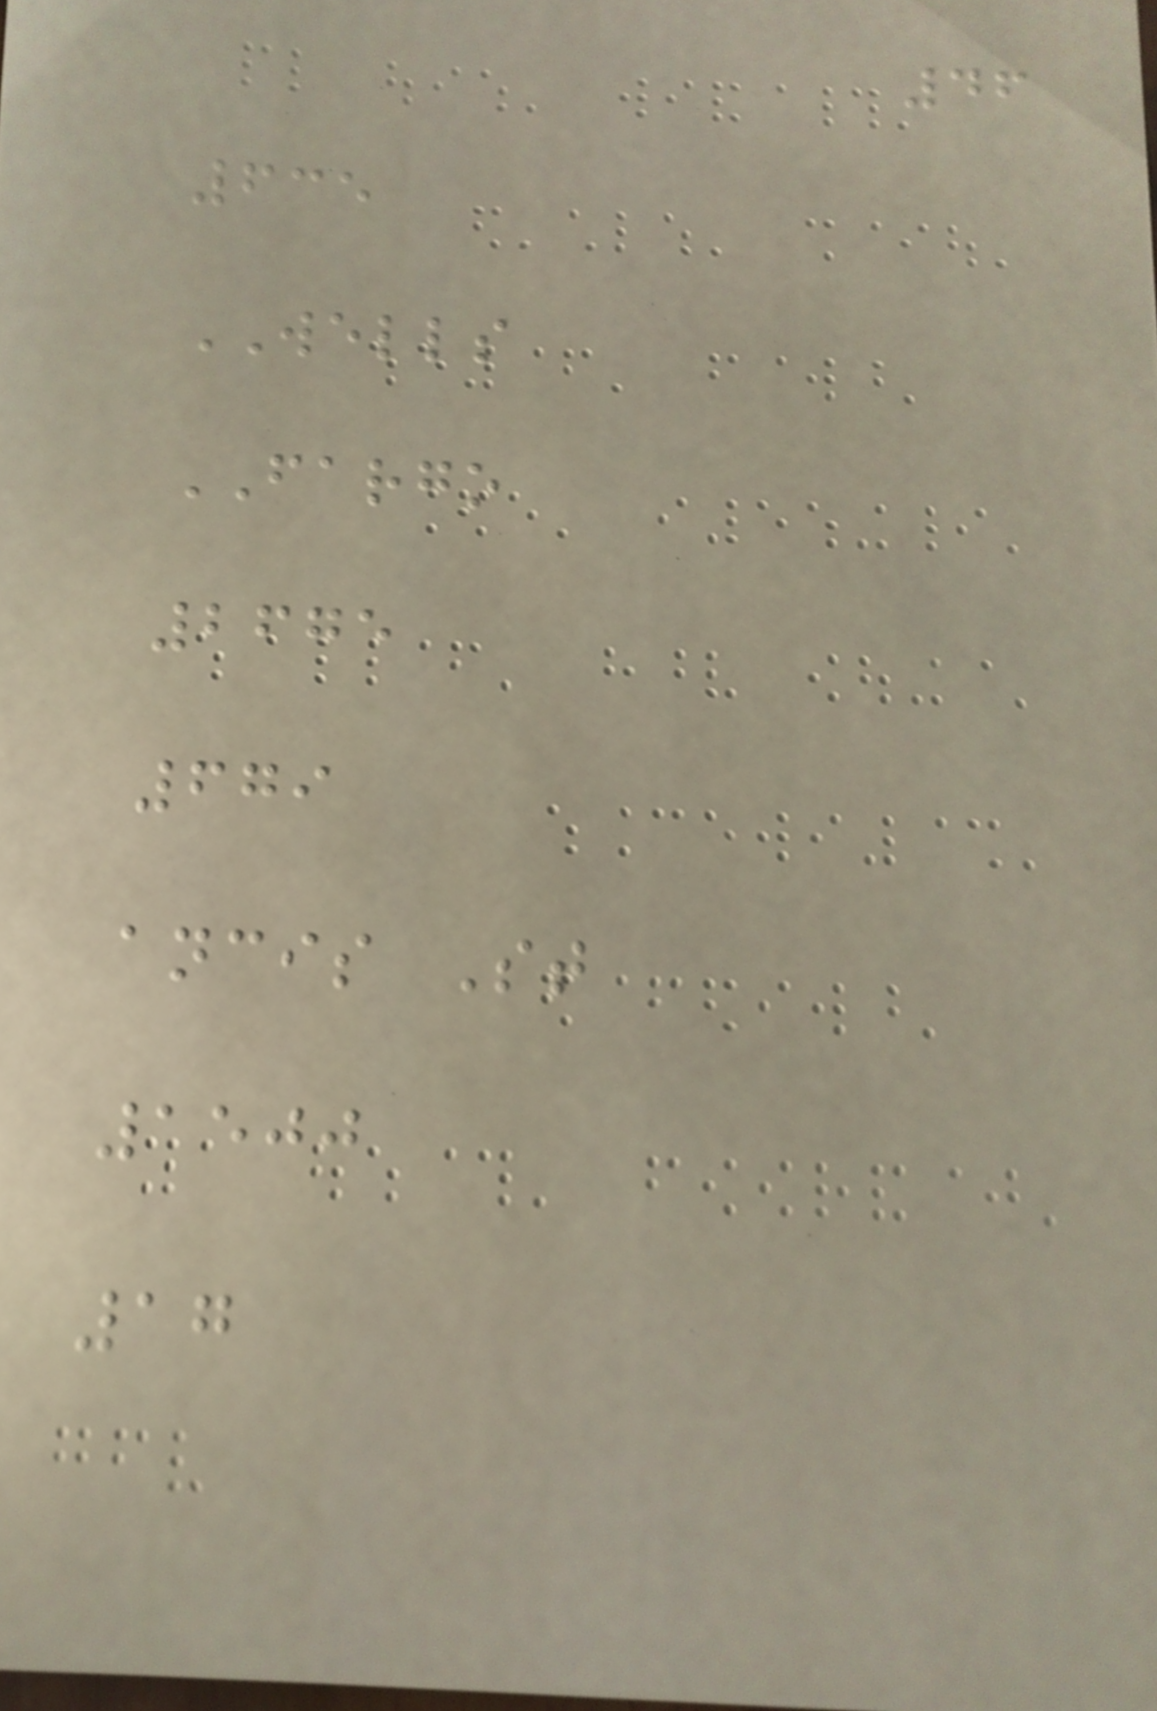46
635
WELLS
FARGO
2675
679
ancis St
1500
17
